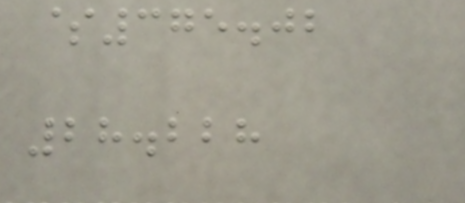$375.02
28.228
